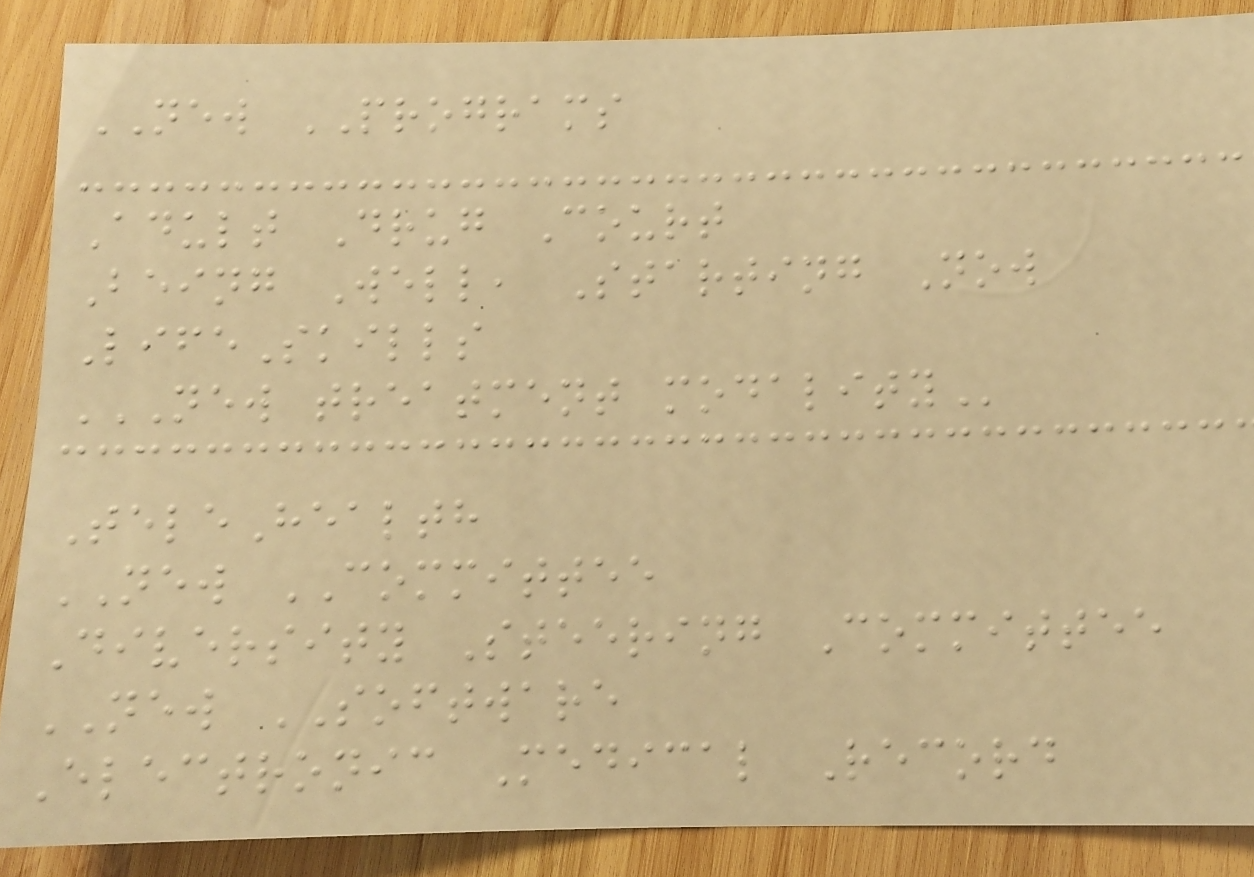NEW PROGRAMS
Adult Drug Court
Being Well, Starting Now
LifeSkills
NEW TREATMENT MODALITY
TeleHealth
NEW COMMITTEE
Diversity Steering Committee
NEW SOFTWARE
Electronic Medical Record
